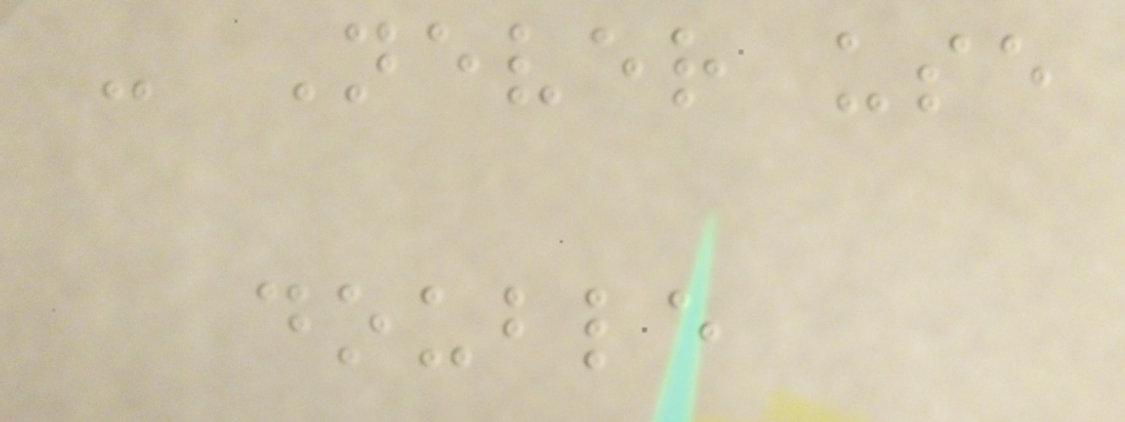- Never use
double
